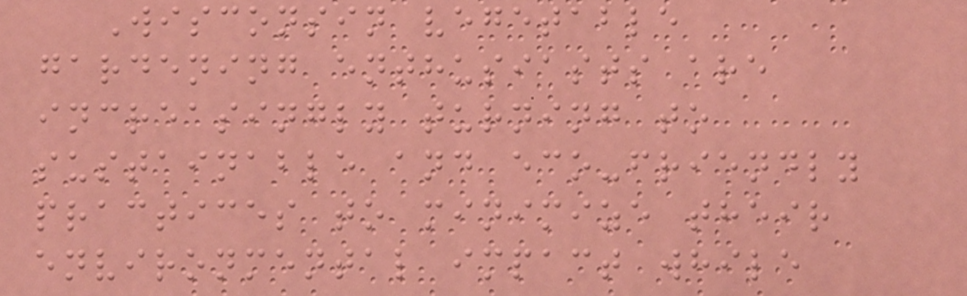Wisconsin vegetable
gardening enthusiasts are
increasingly turning to
sustainable and eco-friendly
practices to minimize their
environmental impact while
